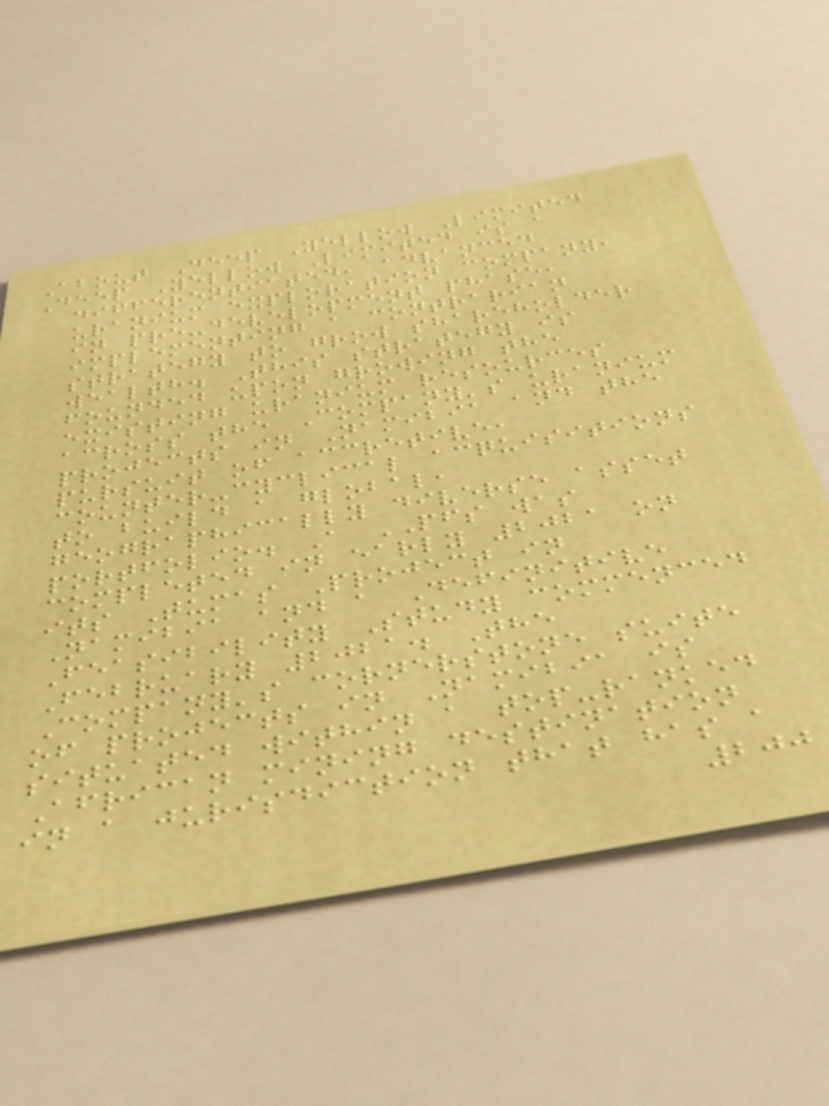About Deep Yellow Limited
Deep Yellow Limited is a
differentiated, advanced
uranium exploration company,
in pre-development phase,
implementing a contrarian
strategy to grow shareholder
wealth. This strategy is
founded upon growing the
existing uranium resources
across the Company's uranium
projects in Namibia and the
pursuit of accretive,
counter-cyclical acquisitions
to build a global,
geographically diverse asset
portfolio. A PFS was
completed in early 2021 on
its Tumas Project in
Namibia and a Definitive
Feasibility Study commenced
February 2021. The
Company's cornerstone suite
of projects in Namibia is
situated within a top-ranked
African mining destination
in a jurisdiction that has a
200
